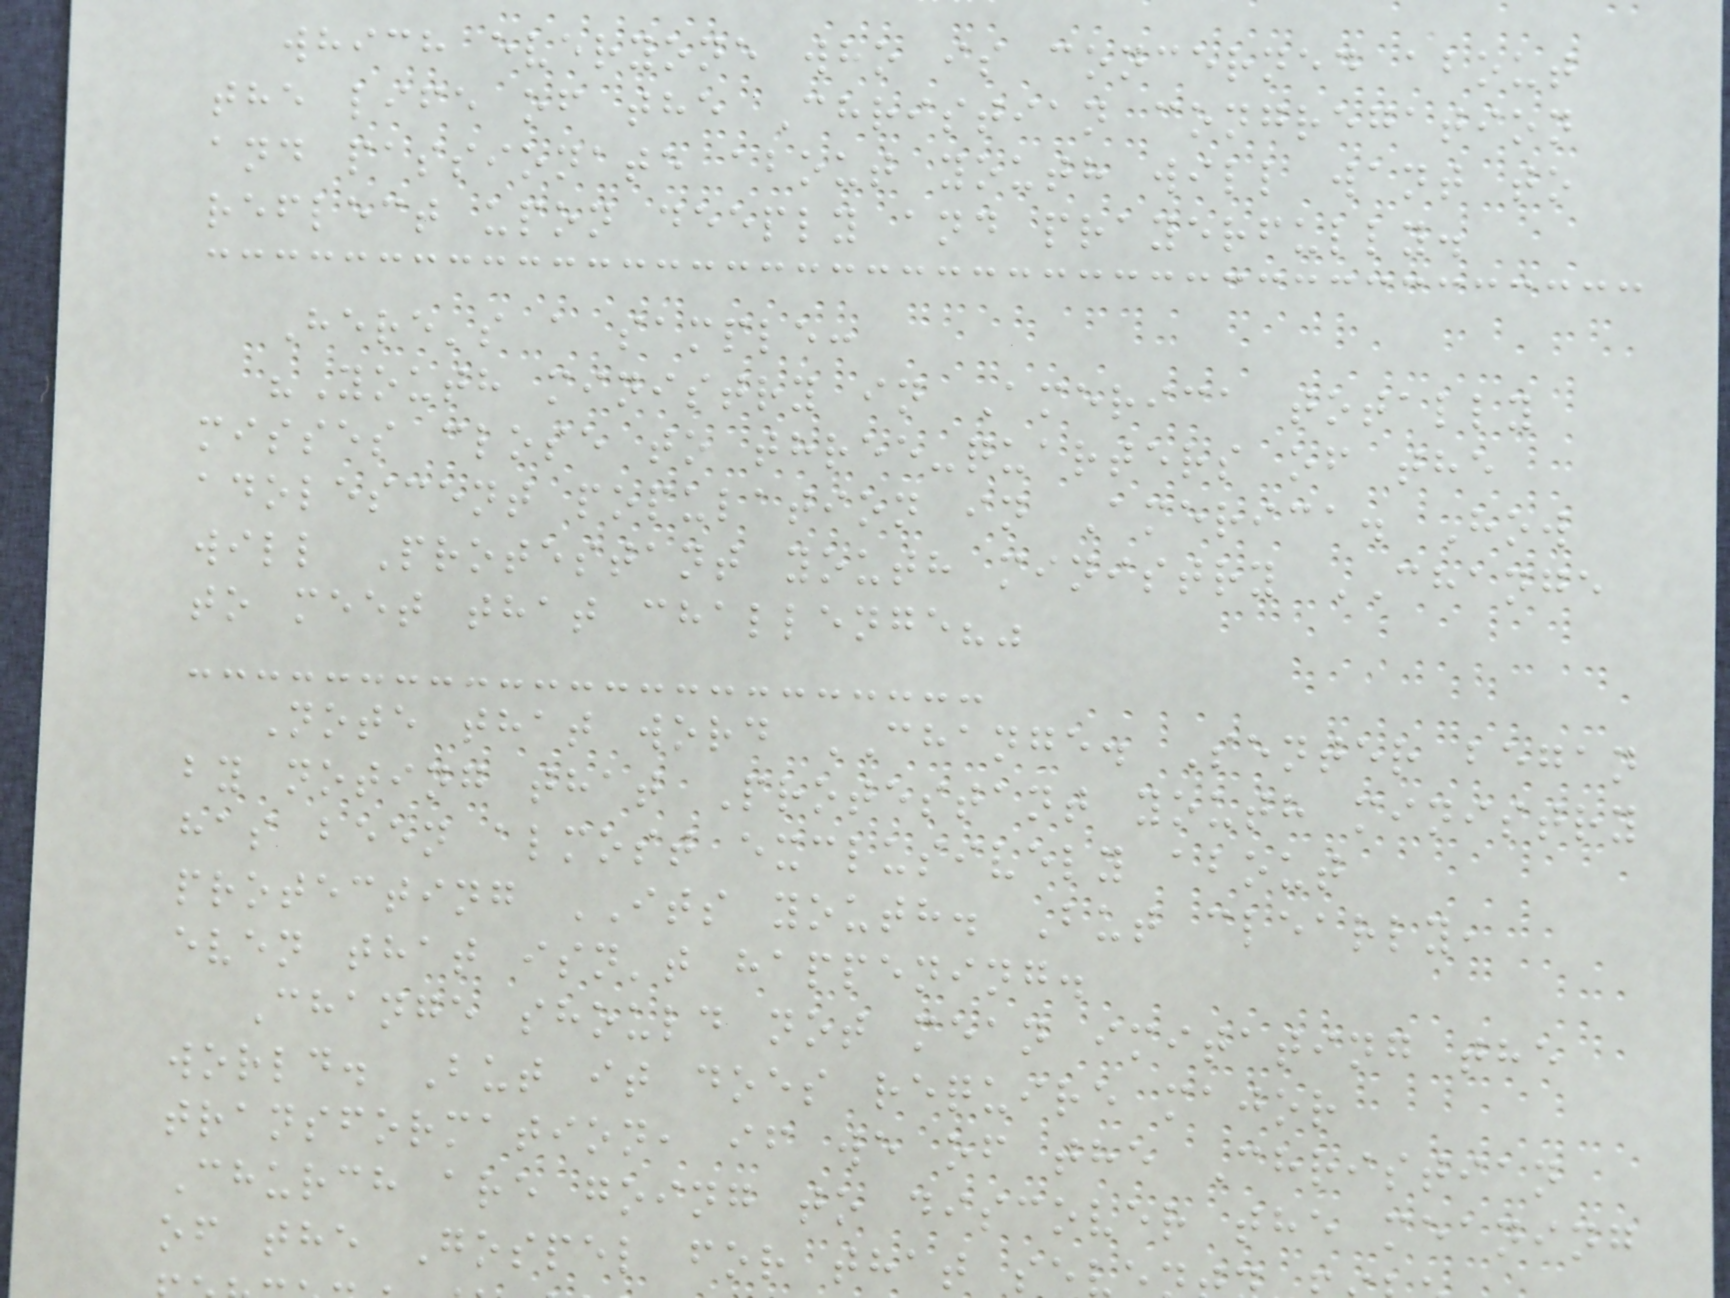which everyone who is concerned about
the life of the Christian congregation
and passionate about youth will want to
reflect upon deeply and prayerfully.
Here's a sample:
"Youth ministry in America totally
misses close to three-quarters of the
adolescent population in America. How
will Protestant youth ministry CHANGE
to meet that challenge?"
Note that word CHANGE. Senter began
by noting that Protestant youth ministry
has been almost exclusively about
protecting ITS youth. But clearly,
even that isn't happening.
Change should not mean imitating the
world. But it does require major
transformation, if we of the Christian
Church are going to discover the meaning
of the Gospel for that se
